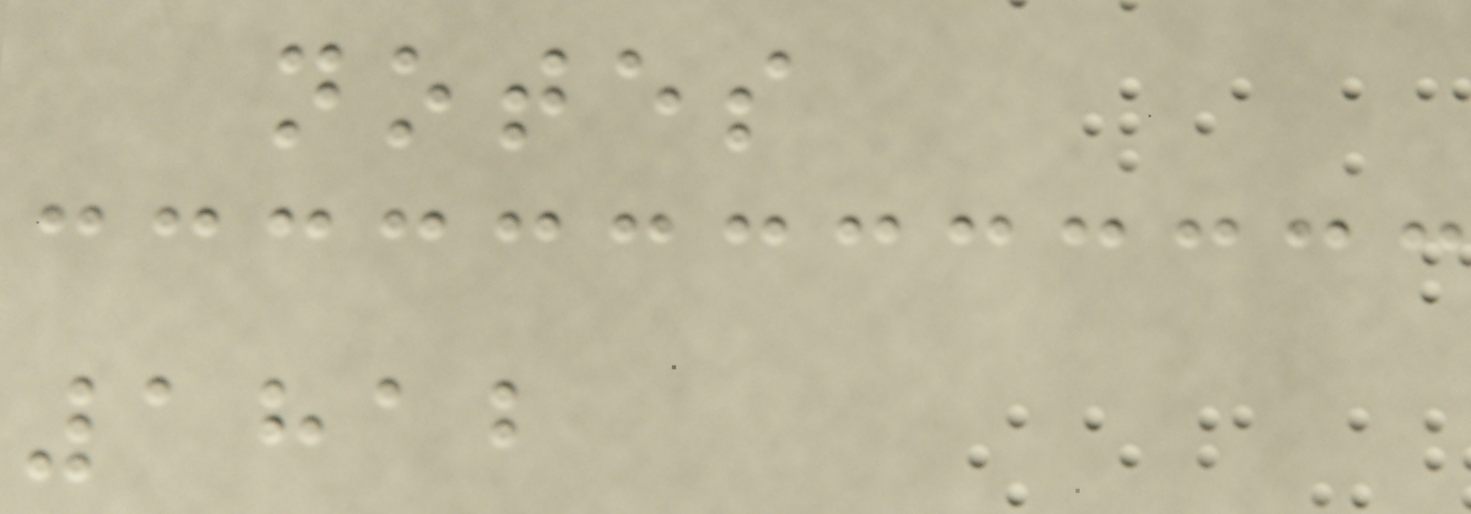notes
1812
